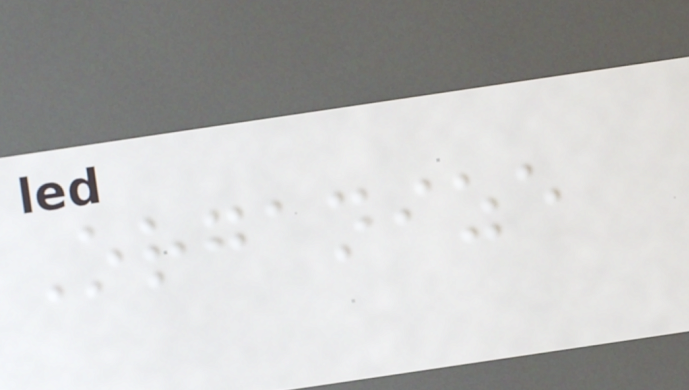Organize
